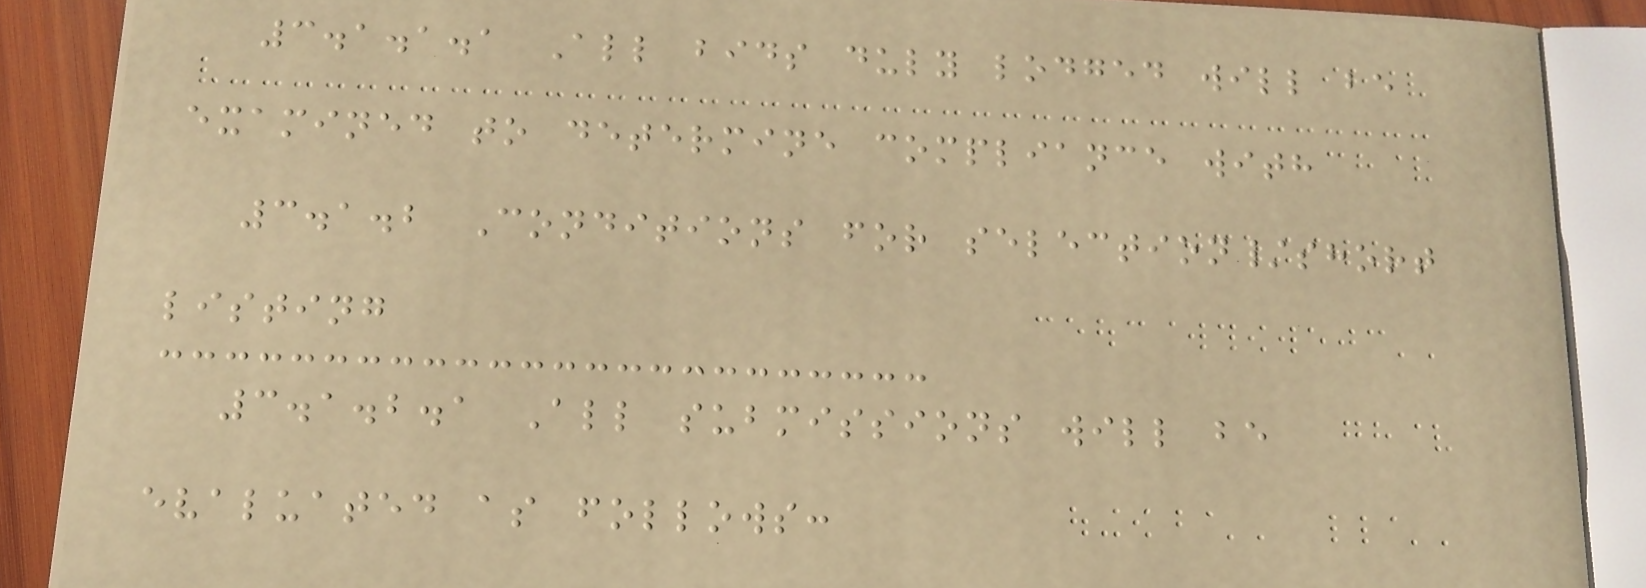3.1.1.1 All bids duly lodged will be
examined to determine compliance with
3.1.2 Conditions for selection/short
listing
3.1.2.1 All submissions will be
evaluated as follows:
